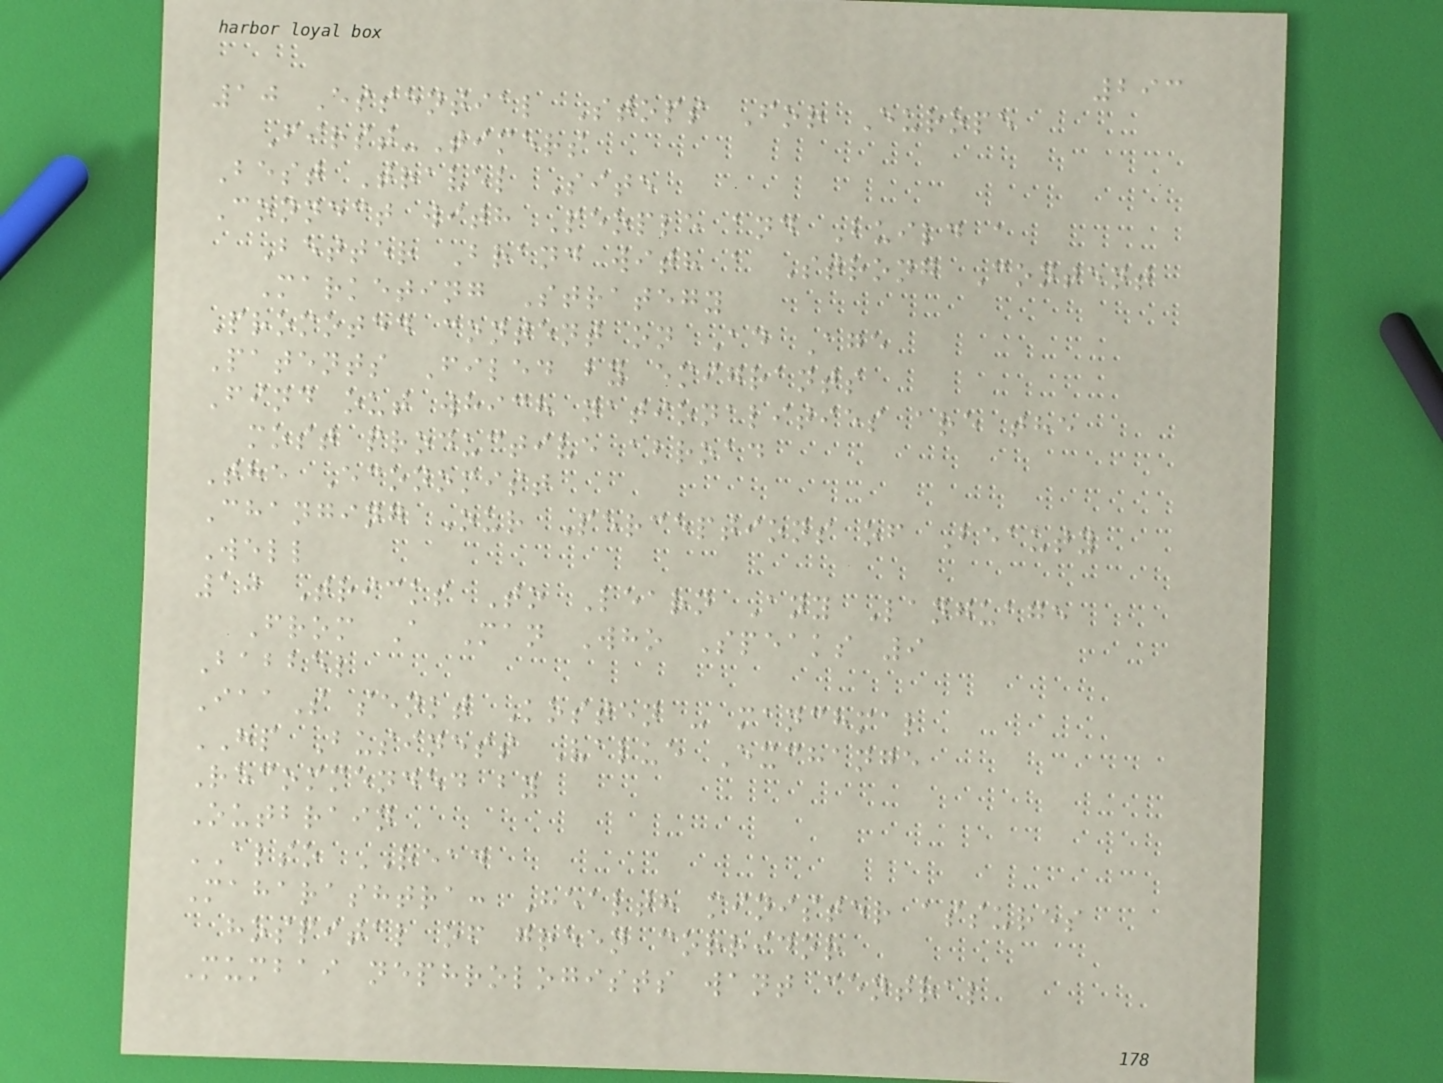293
10 Essential Stops For Europe
First-Timers
Best Travel Site
Connect with People and Build a
Better Brand with a Strong Content
Marketing Strategy
Promoted content on Ad Age
Patents Filed by emigrants
Find out which nationalities are the
most productive abroad
The Economist
Changing Our Perceptions of Beauty
Well
10 Tricks To Learn Any Language
From A Man Who Speaks 9
Babbel
IaaS senkt Kosten - manchmal
HP Business Value Exchange
Recommended by
Outbrain
ALSO READ
Maharashtra: Health minister assures
hospital of green corridor
Mumbai nephrologists want central
